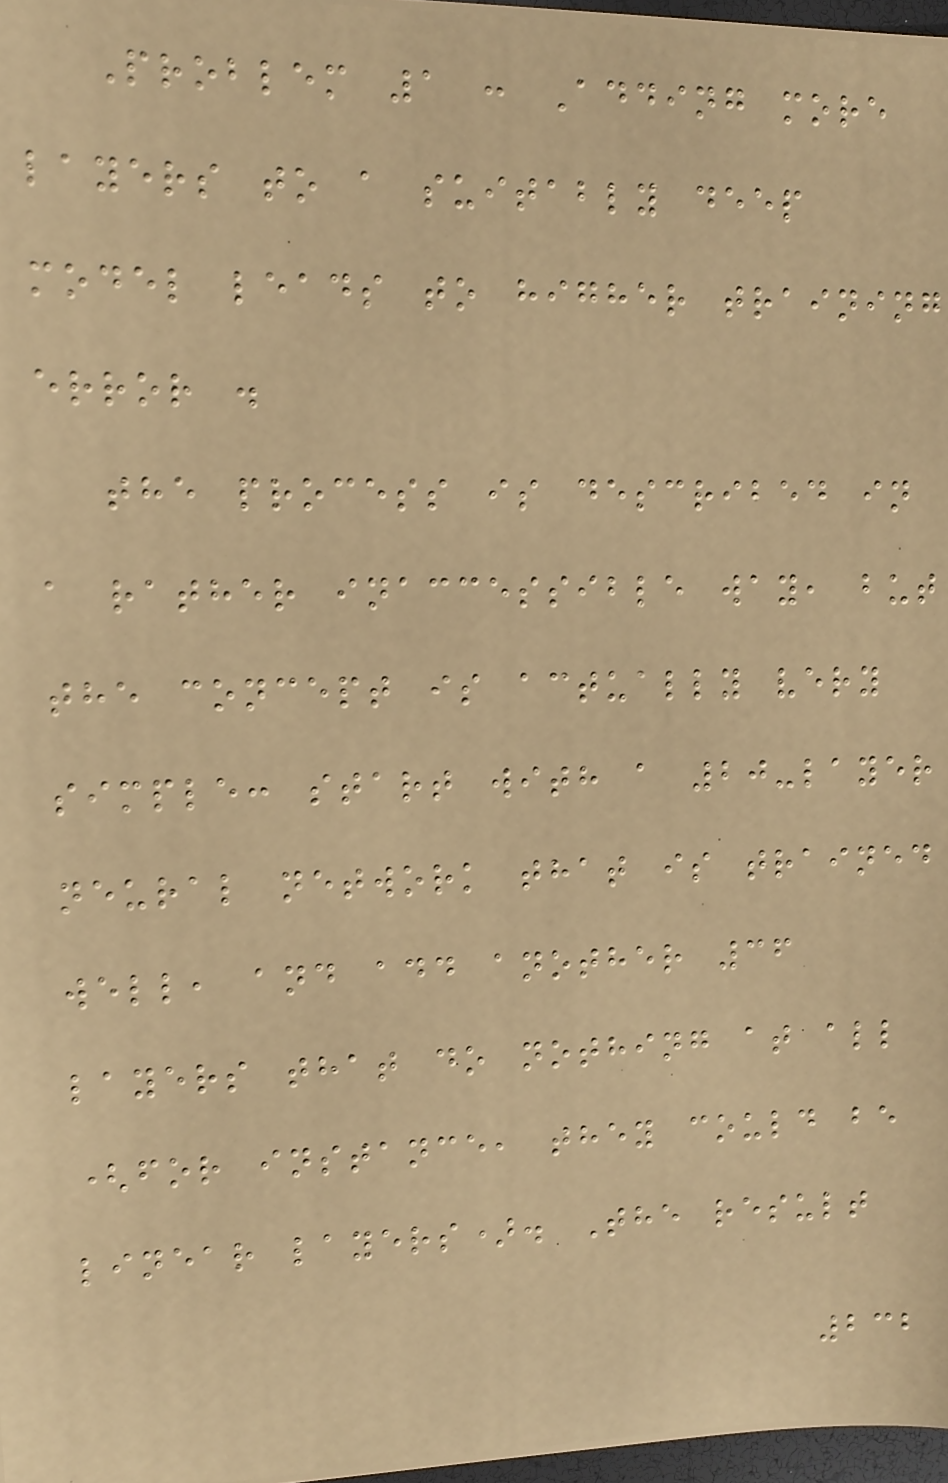Problem 1 : Adding more
layers to a suitably deep
model leads to higher training
error .
the process is described in
a rather inaccessible way, but
the concept is actually very
simple: start with a 20-layer
neural network that is trained
well, and add another 36
layers that do nothing at all
(for instance, they could be
linear layers). The result
232
